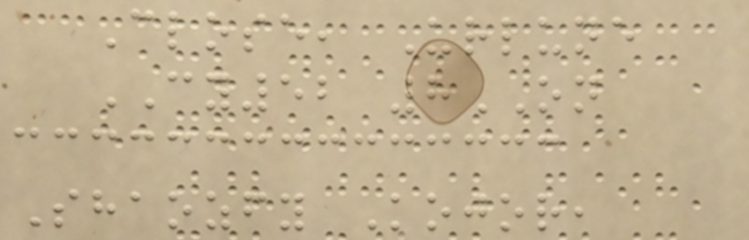Close, Urlune
CY52 8ON
Shaozfy Kojor,
